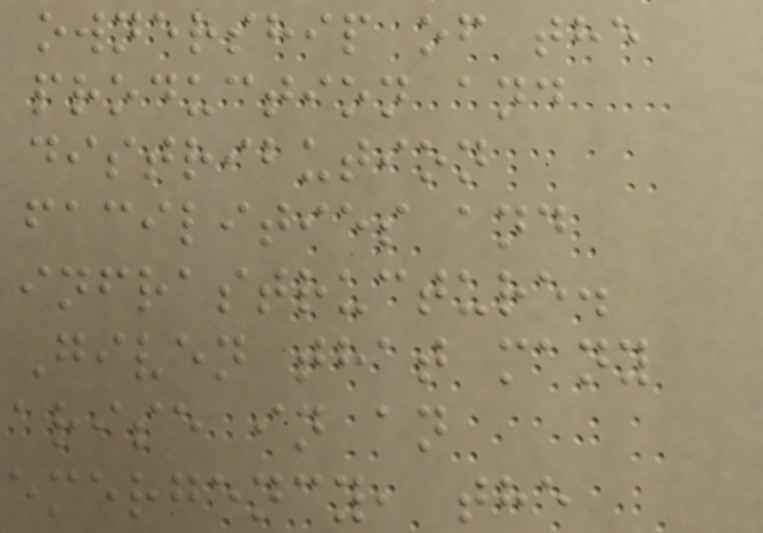ownership of the
production and
distribution
facilities and
infrastructure.
Given that many
arise in an
emergency, the
